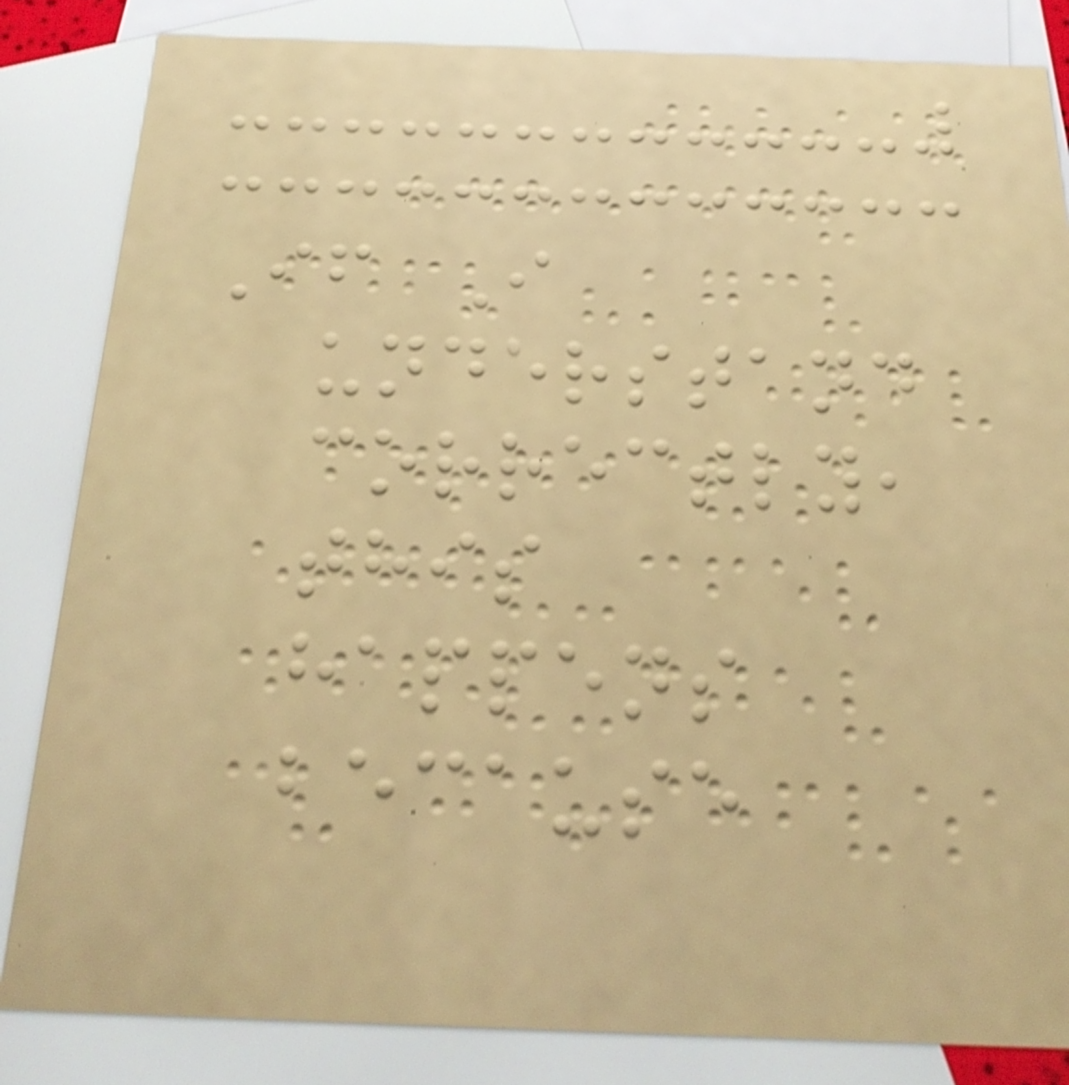If I
understand
correctly,
this
happens
because
